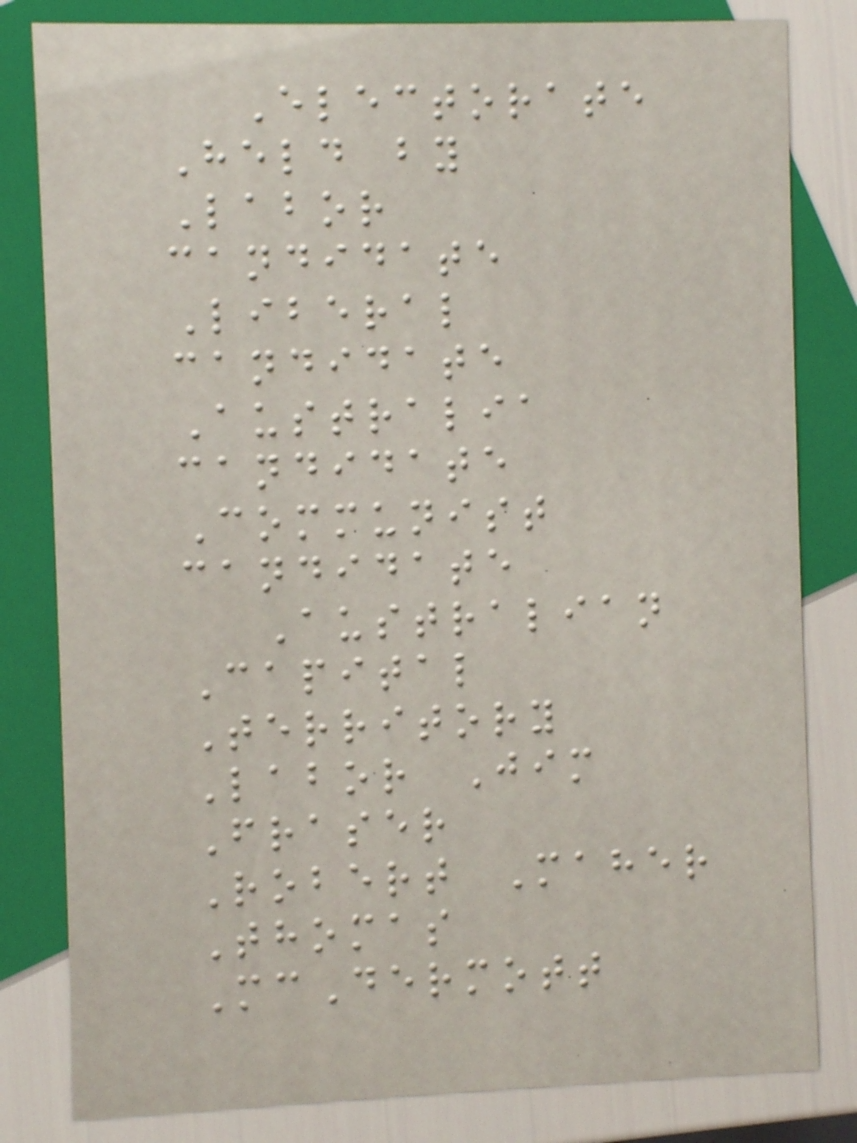Electorate
Held by
Labor
candidate
Liberal
candidate
Australia
candidate
Communist
candidate
Australian
Capital
Territory
Labor Jim
Fraser
Robert Maher
Thomas
McDermott
